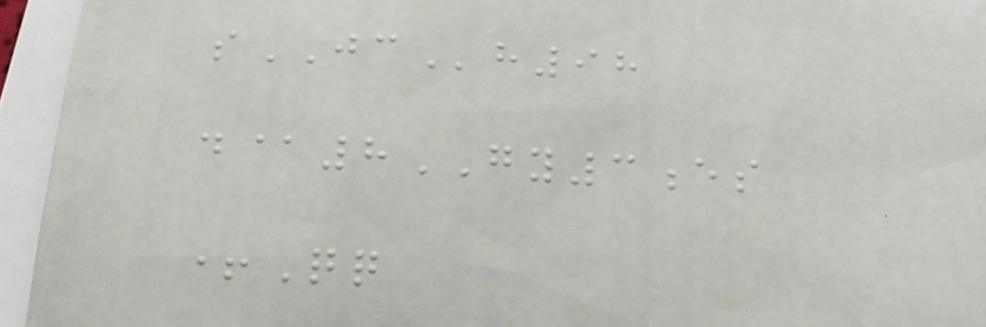sJCh98
d@8GY3es
+Qq
